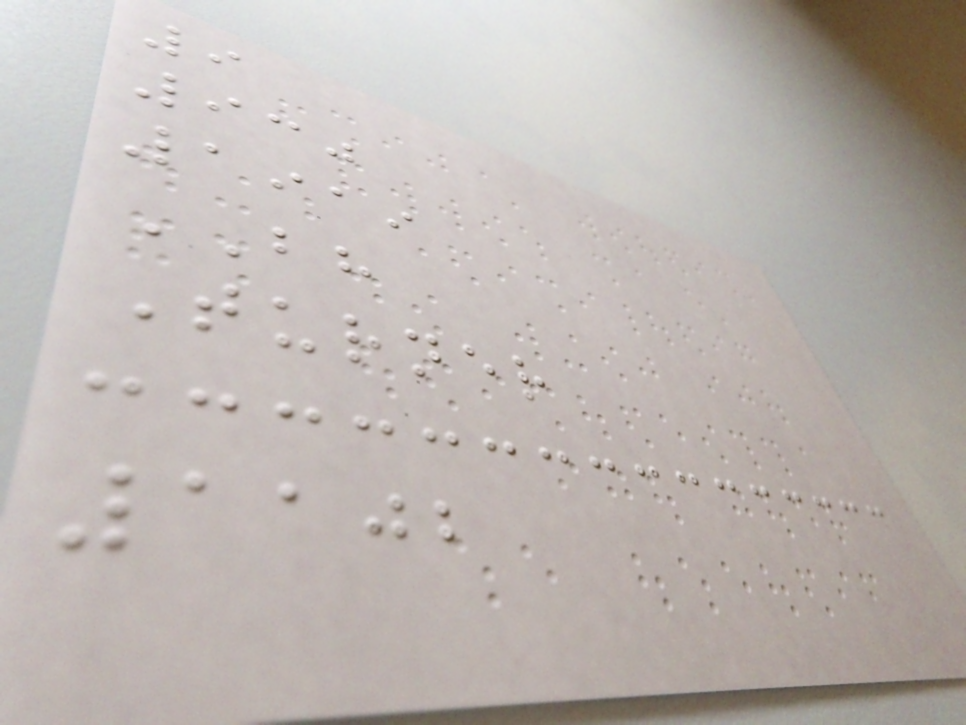9
930
1919
BH
Turner
1102
